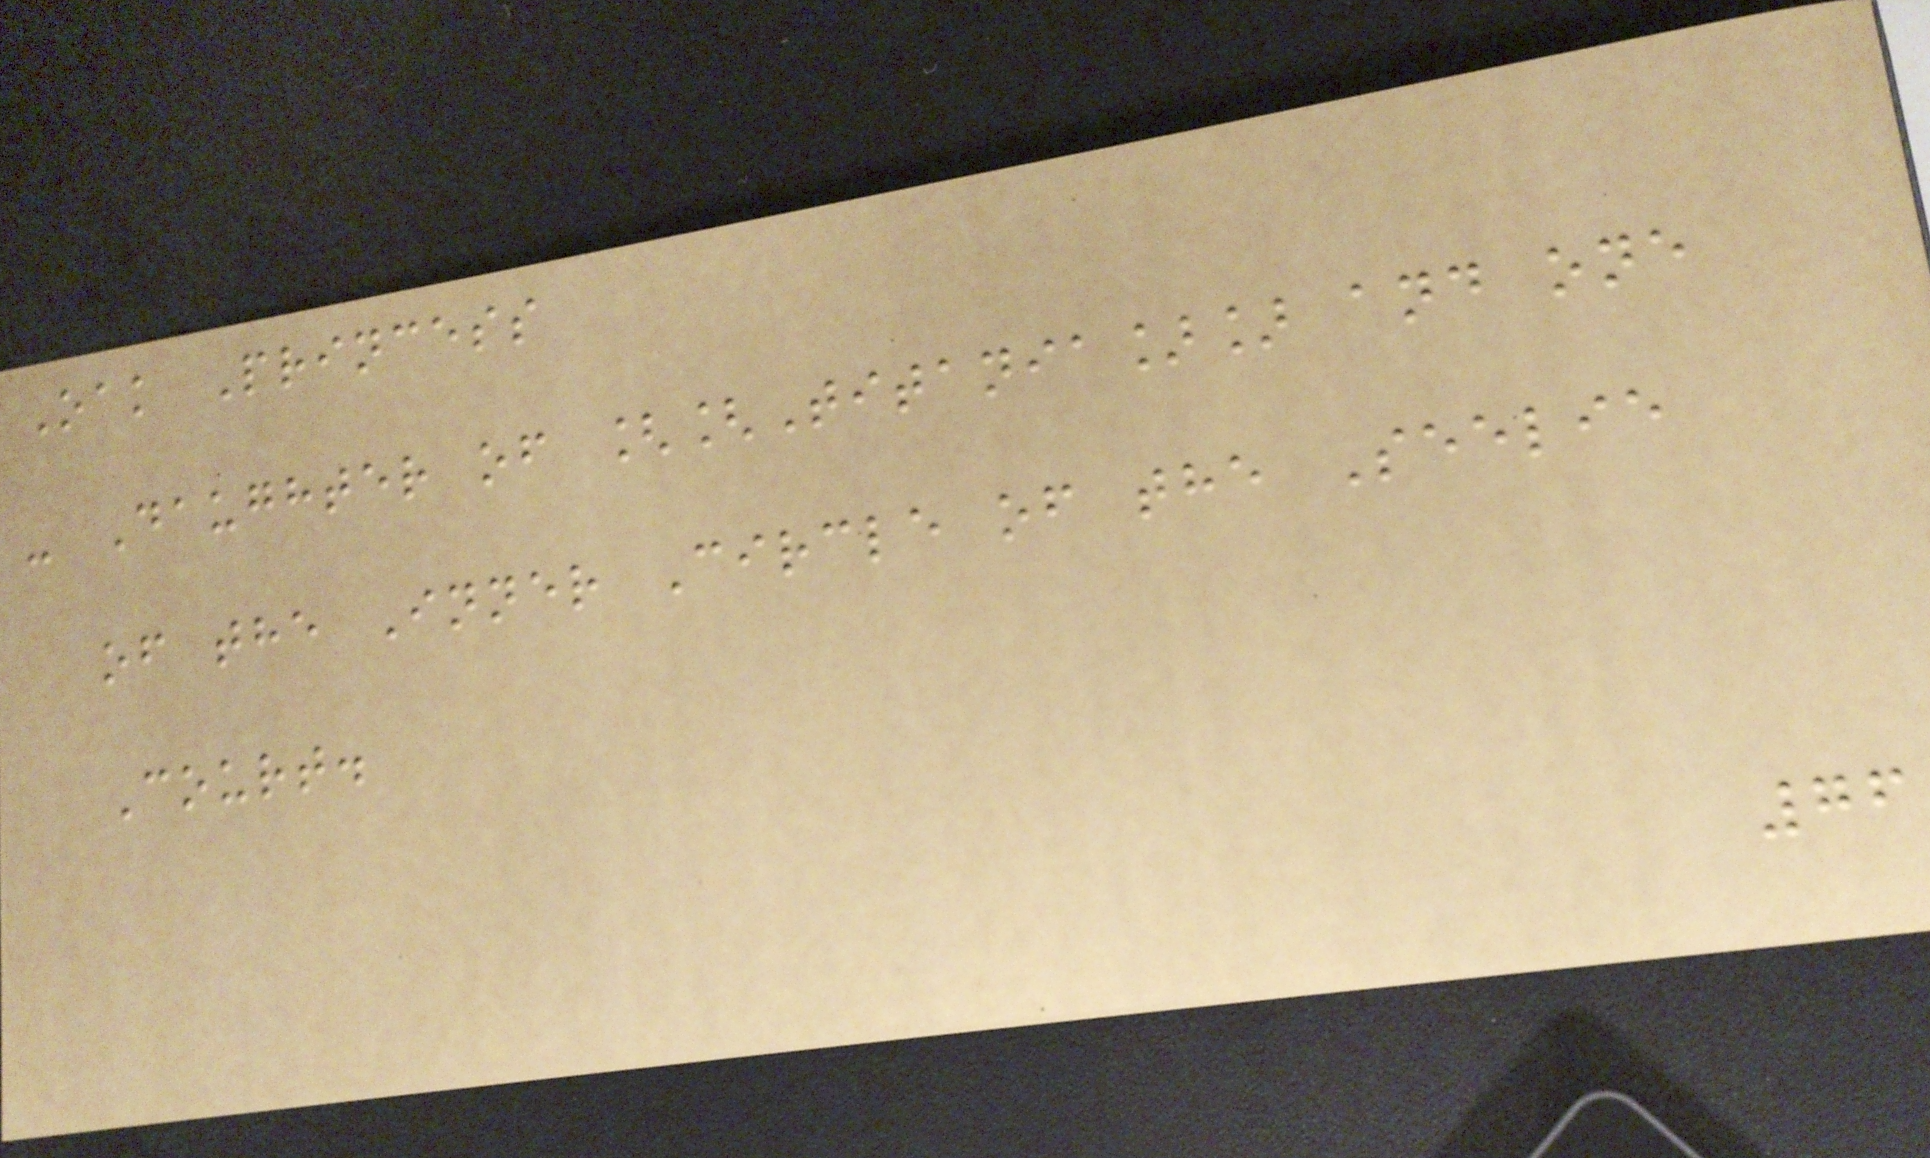Oak Princess
- Daughter of [[Titania]] and one
of the Inner Circle of the Seelie
Court.
76
